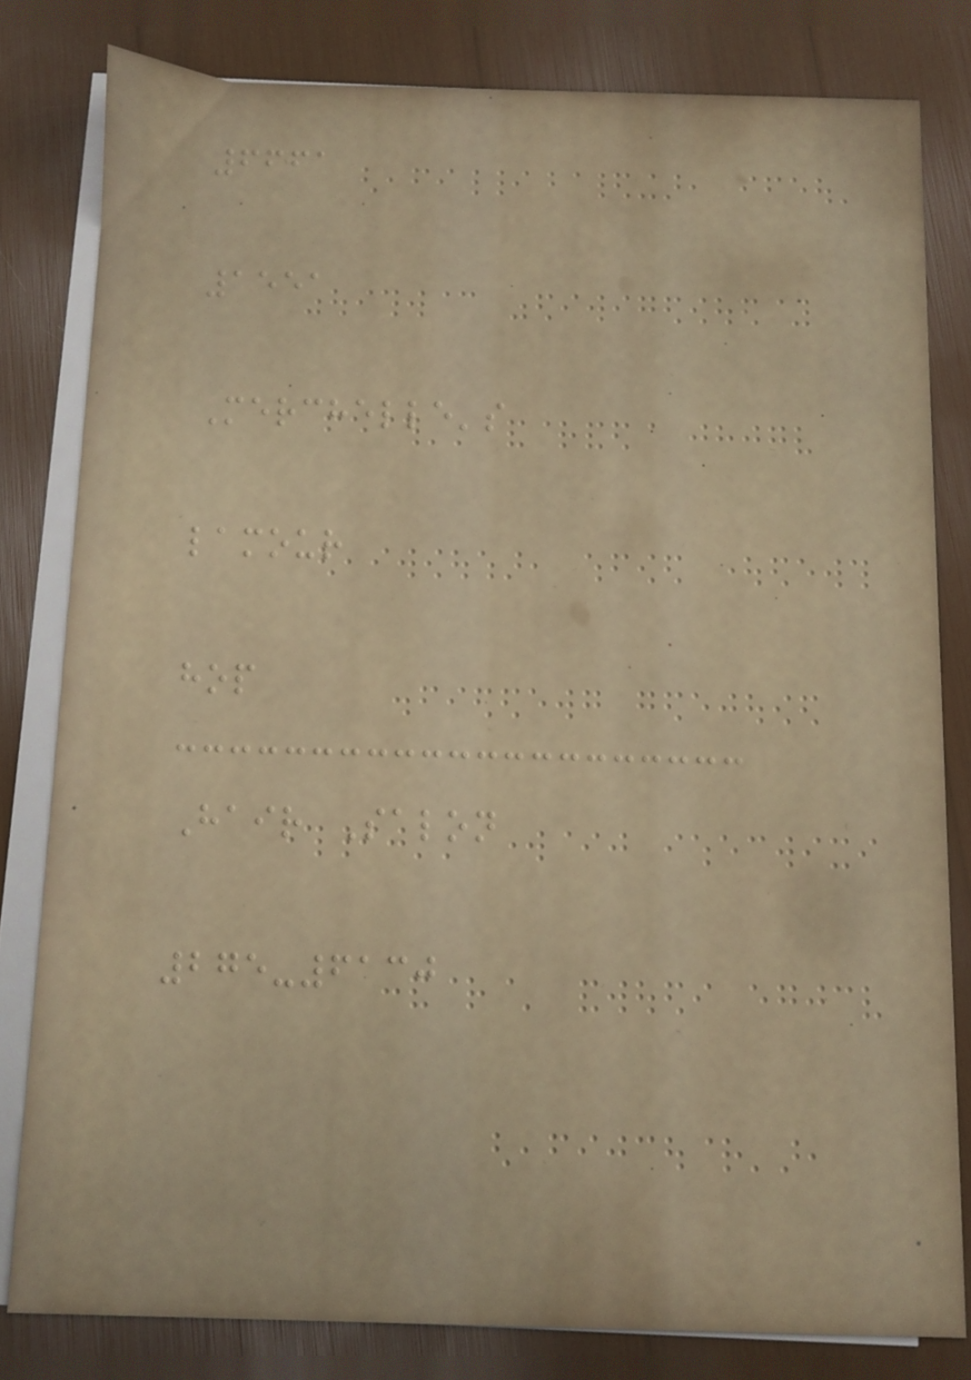6661
1551
Merchelle's
lamour
hop
Hair Salon
275-6130
